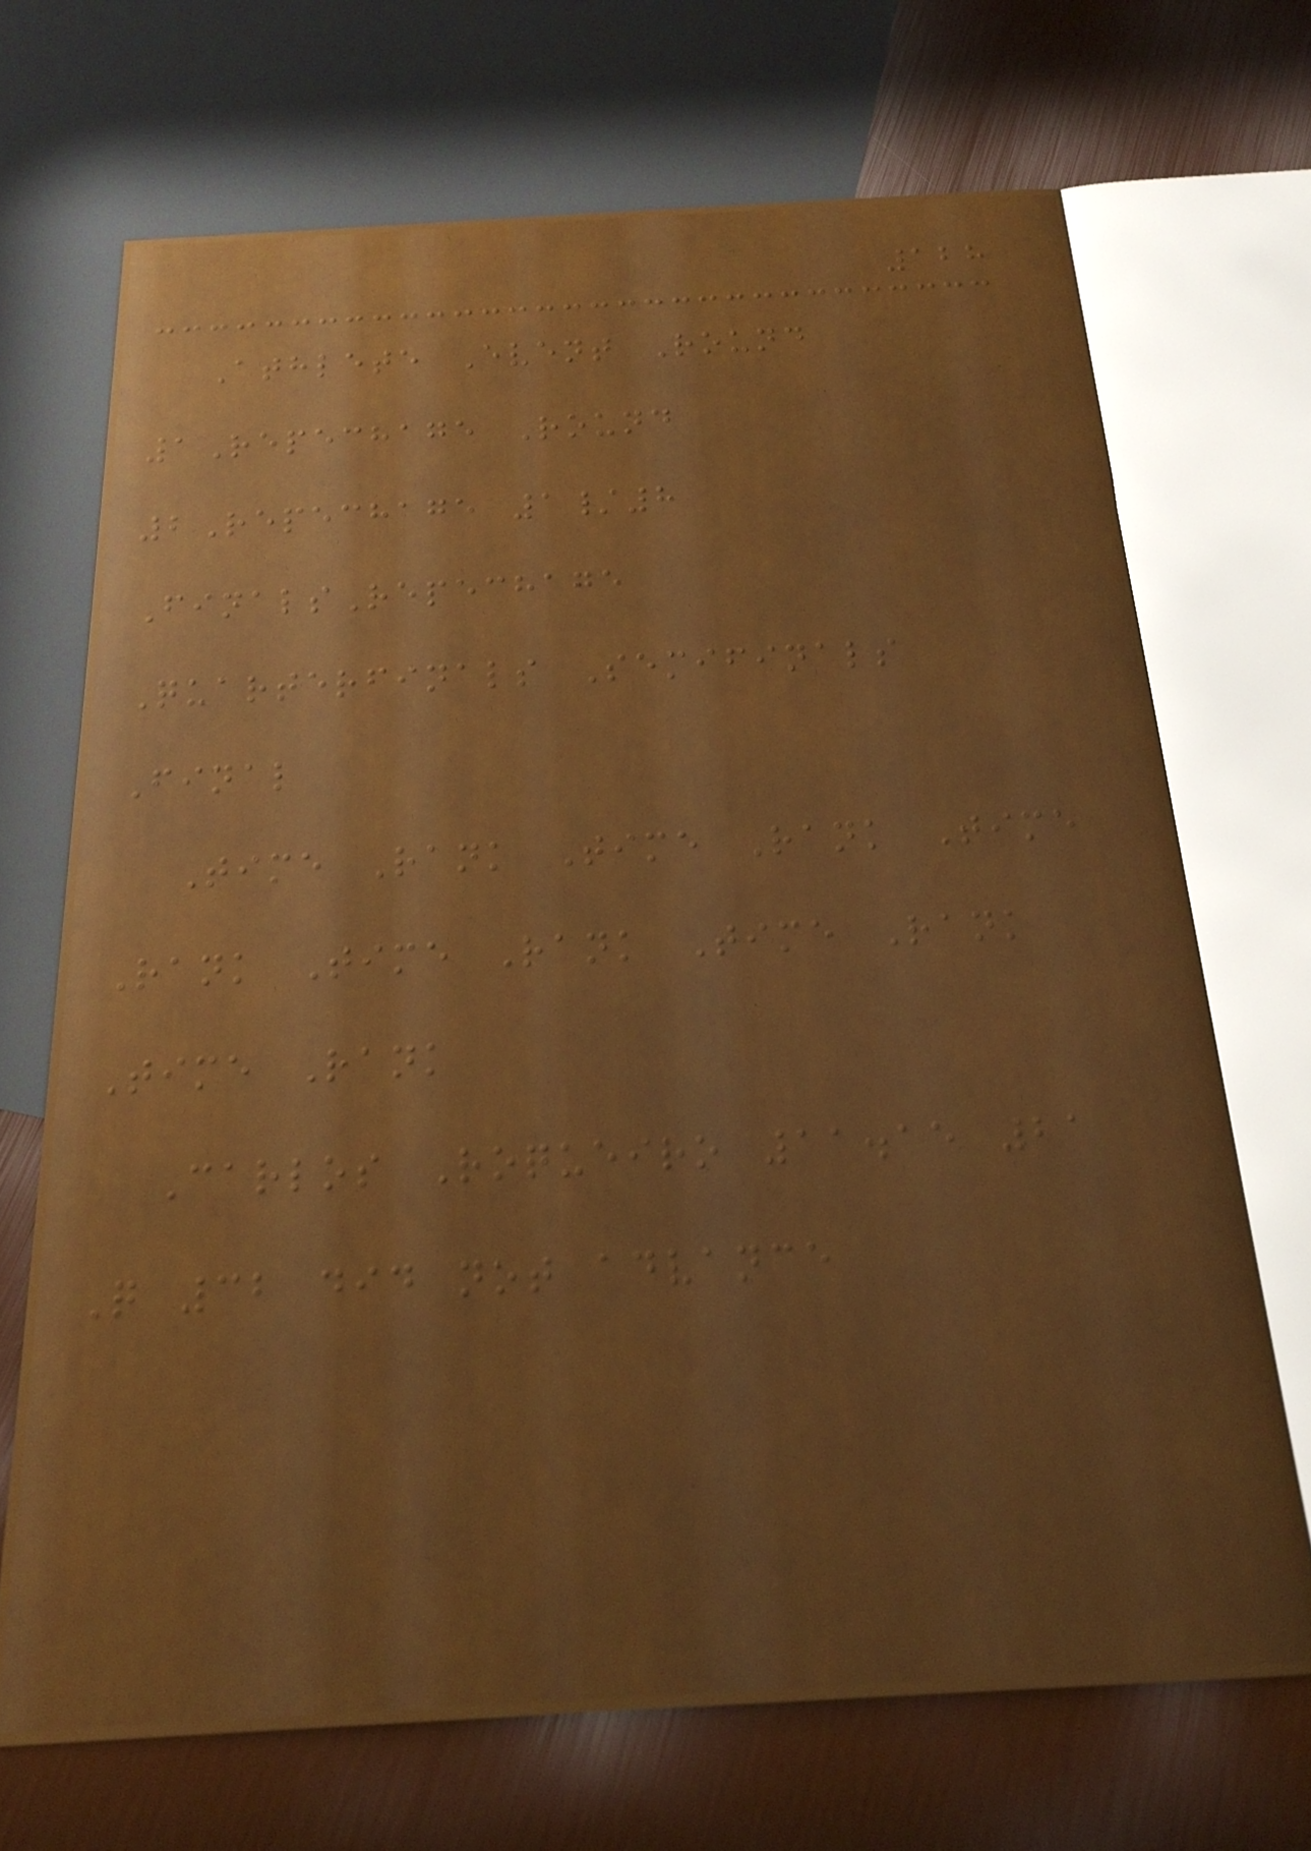128
Athlete Event Round
1Repechage Round
2Repechage 1/8
FinalsRepechage
Quarterfinals Semifinals
Final
Time Rank Time Rank Time
Rank Time Rank Time Rank
Time Rank
Carlos Roqueiro 11.15 21
Q 32 did not advance
